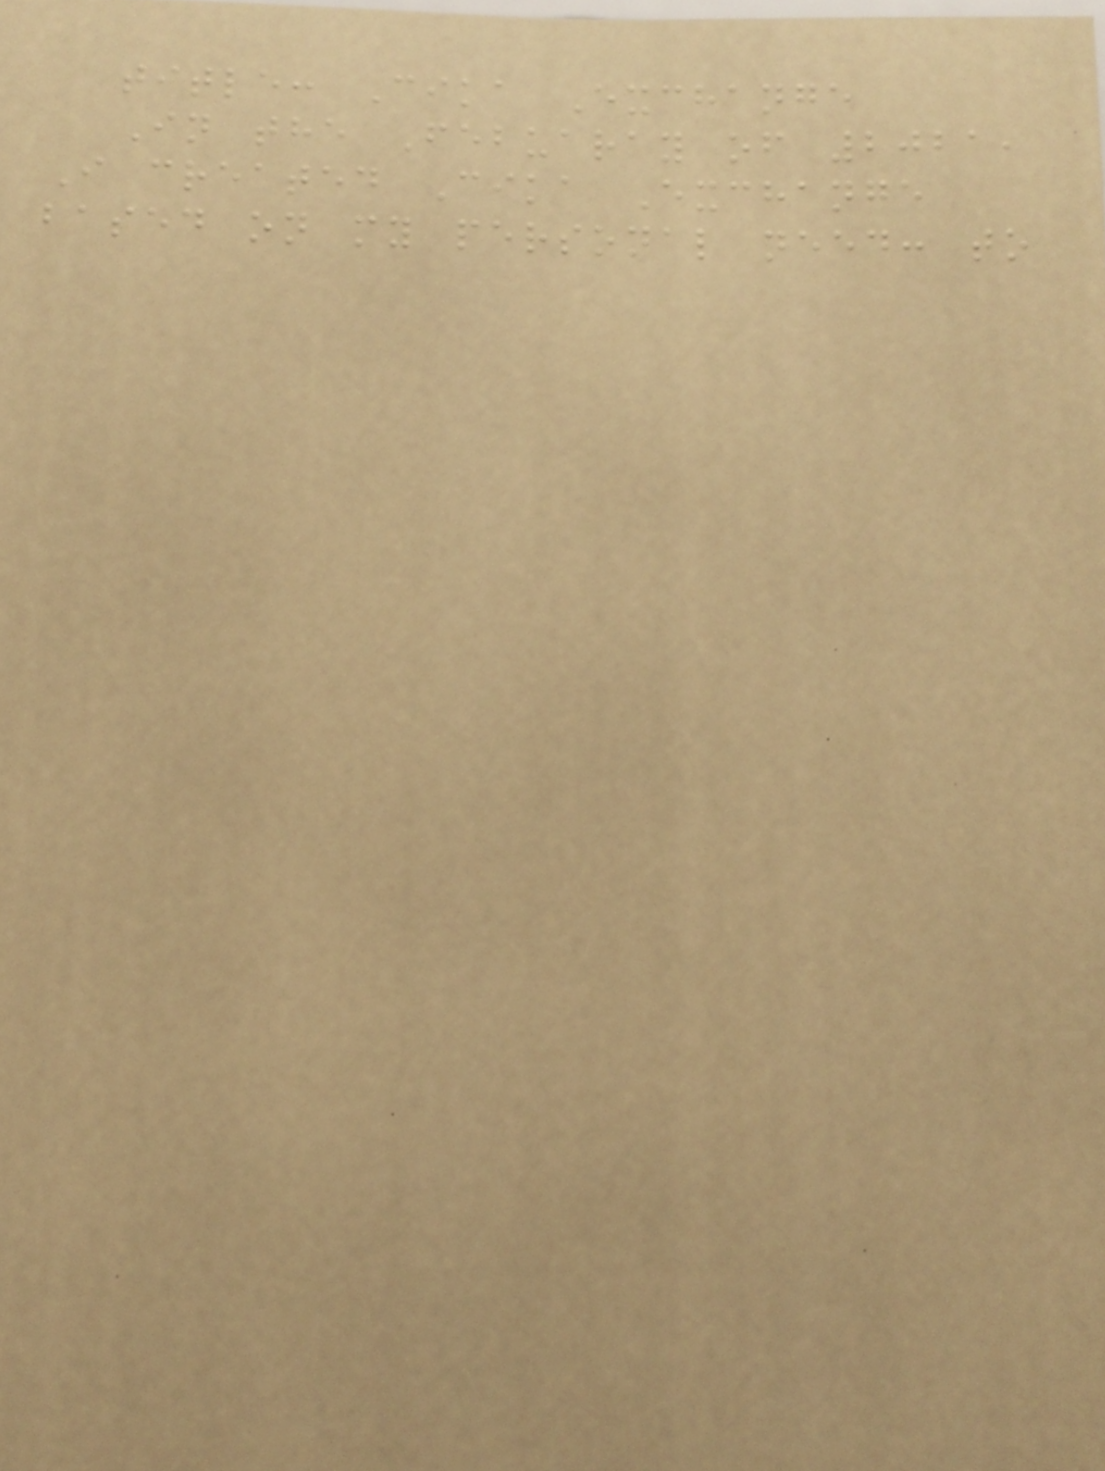title: Cika Exchange
In the Febuaray of 2021,
I created Cika Exchange
based on my personal need: to
